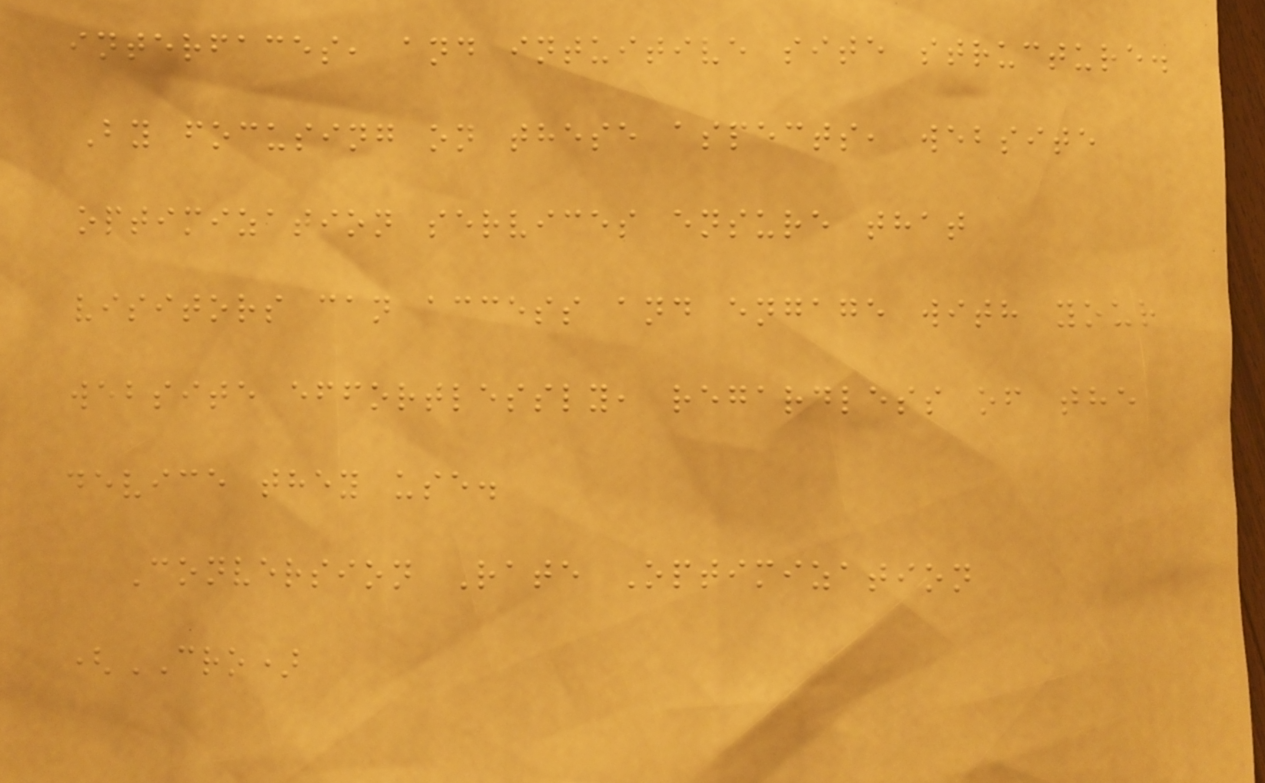interfaces, and intuitive site structure.
By focusing on these aspects, website
optimization services ensure that
visitors can access and engage with your
website effortlessly, regardless of the
device they use.
Conversion Rate Optimization
(CRO)
